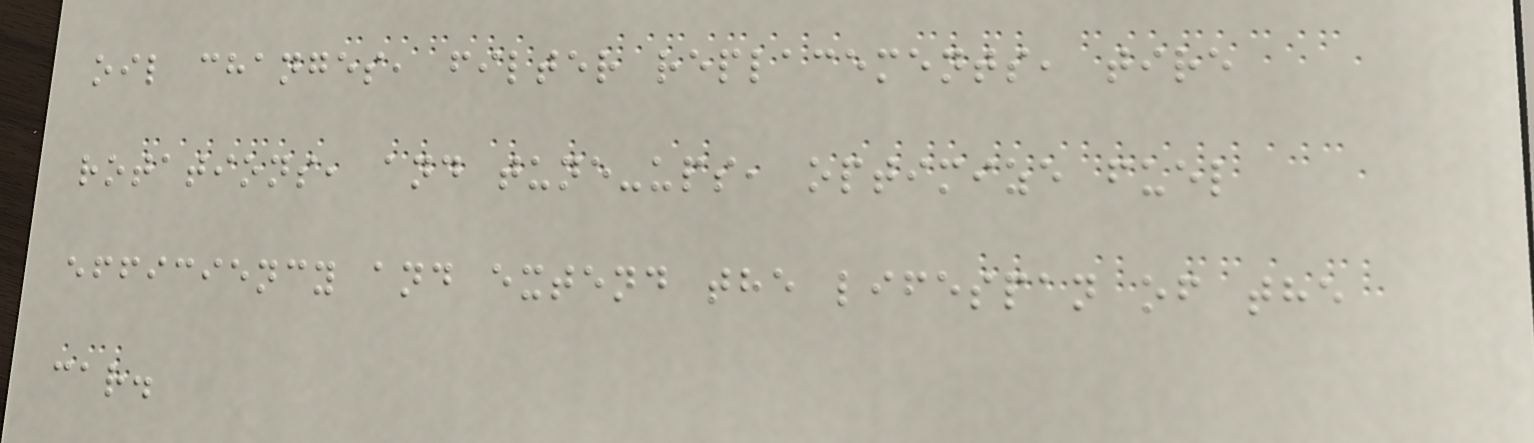oil changes, filter replacements, tire
rotations, and tune-ups, optimize fuel
efficiency and extend the lifespan of the
car.
